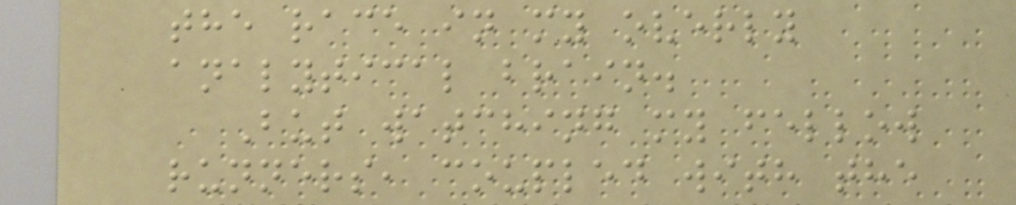the race in my overly
analytical brain.
But watching my fellow
runners, coupled with the
